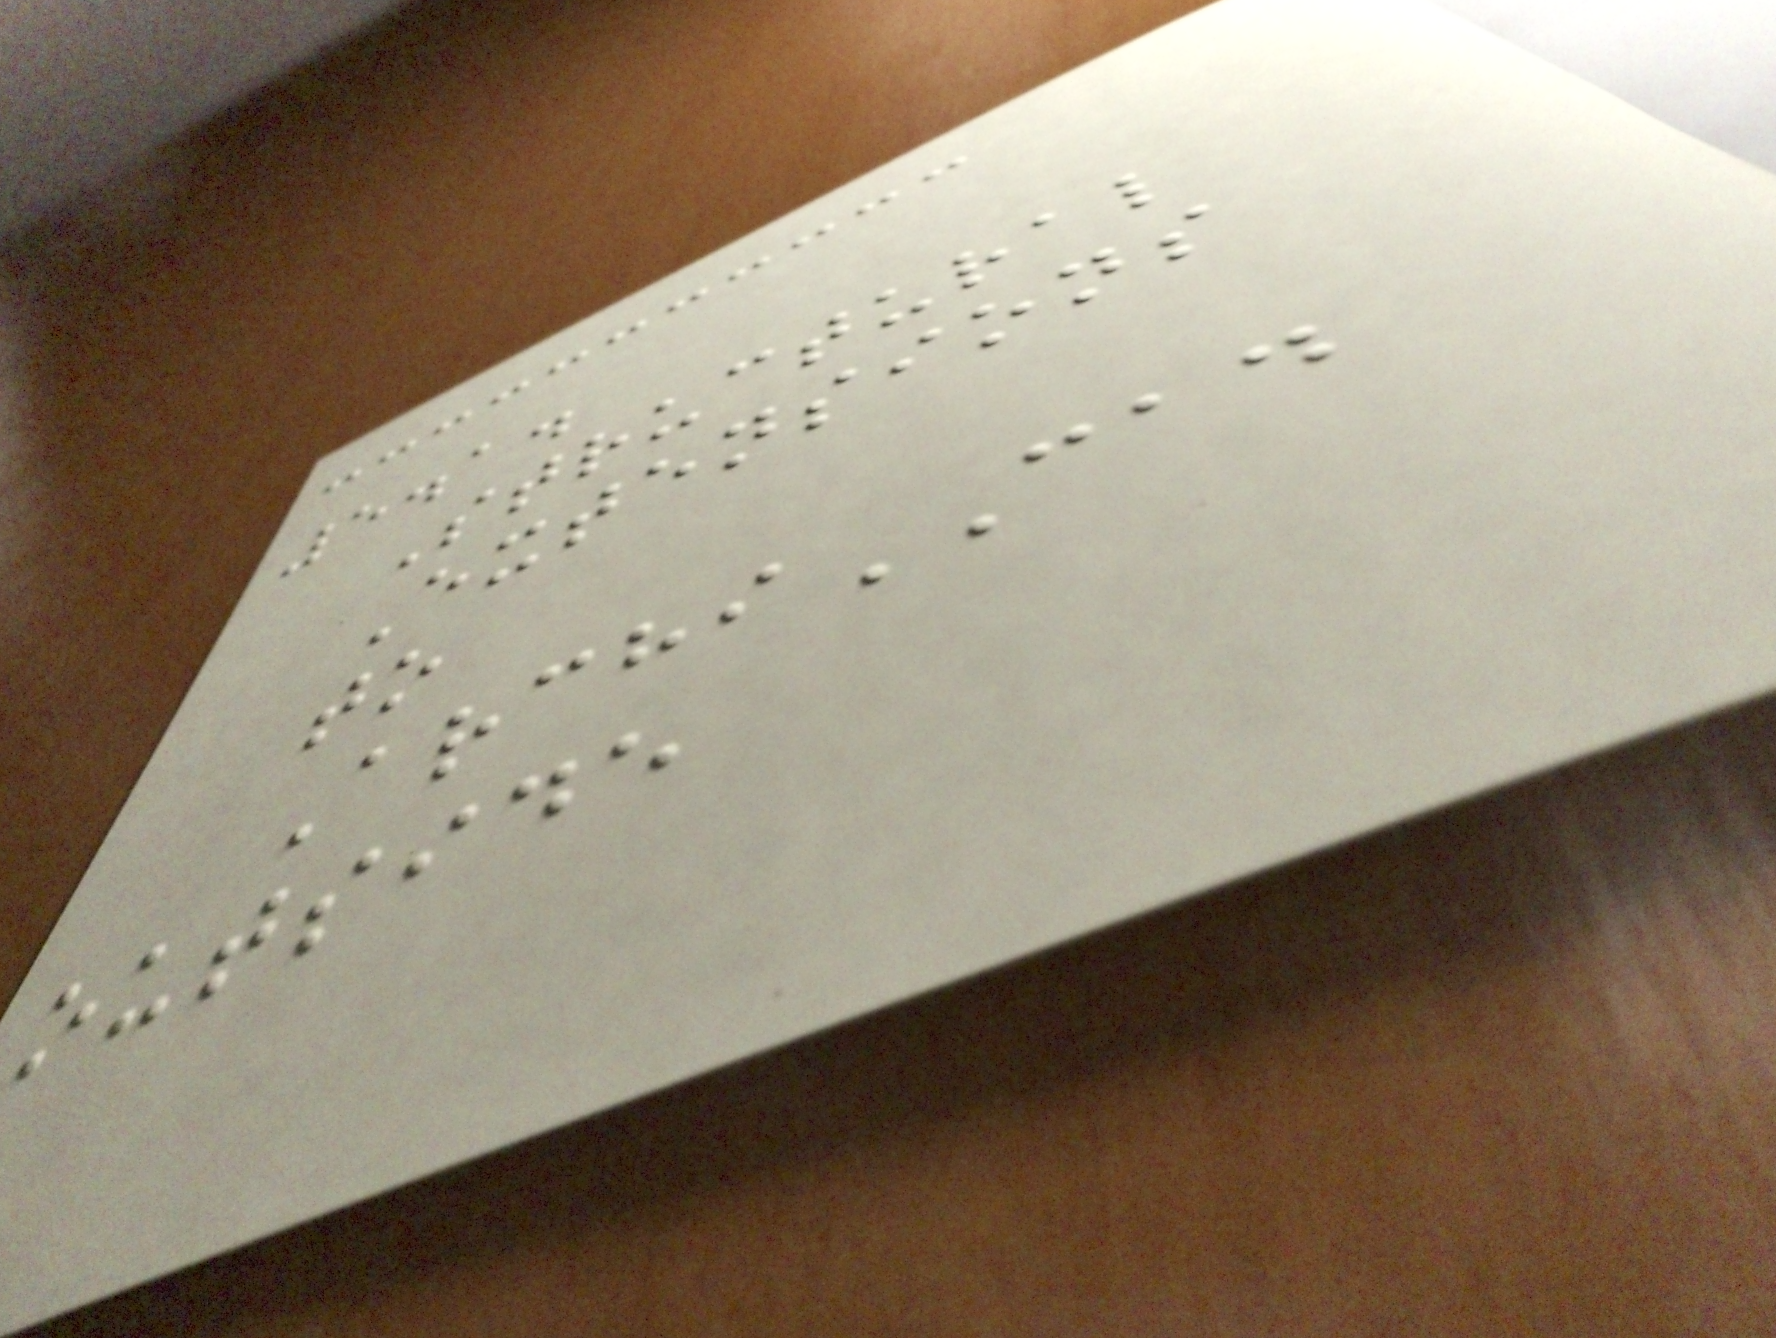5.1.
Structural
Extensions
to
ArchiCAD
outside
